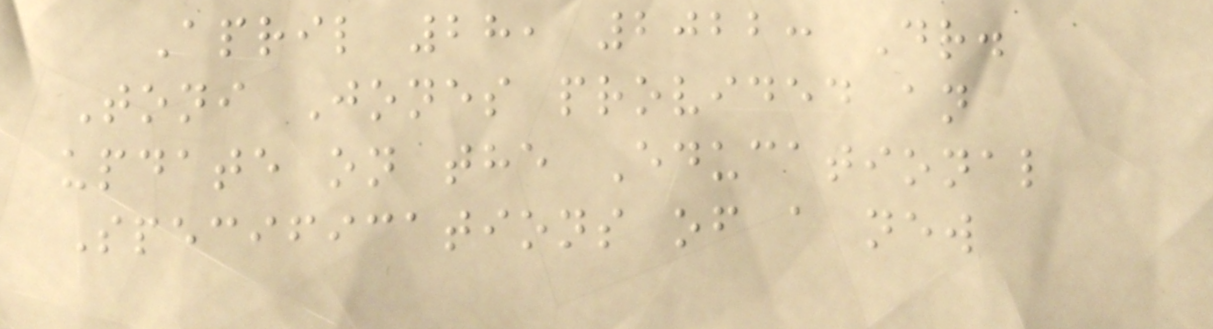April 28, 2022: Dr.
Toni Jones provided an
update on the Educational
Specifications of a new
